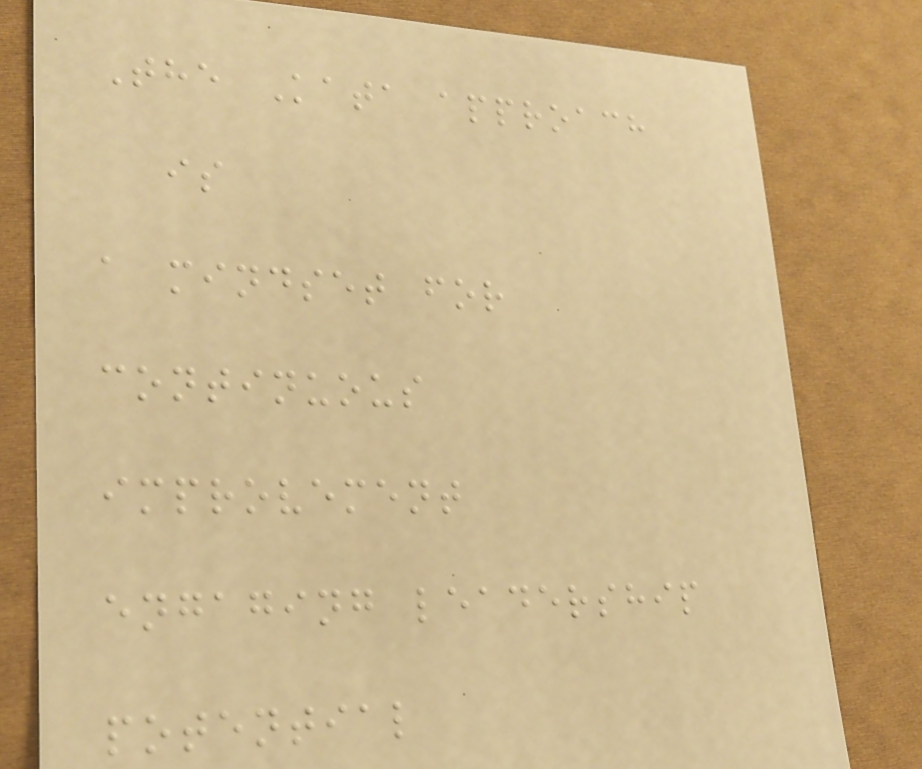The Kata approach
is
a mindset for
continuous
improvement
engaging leadership
potential
